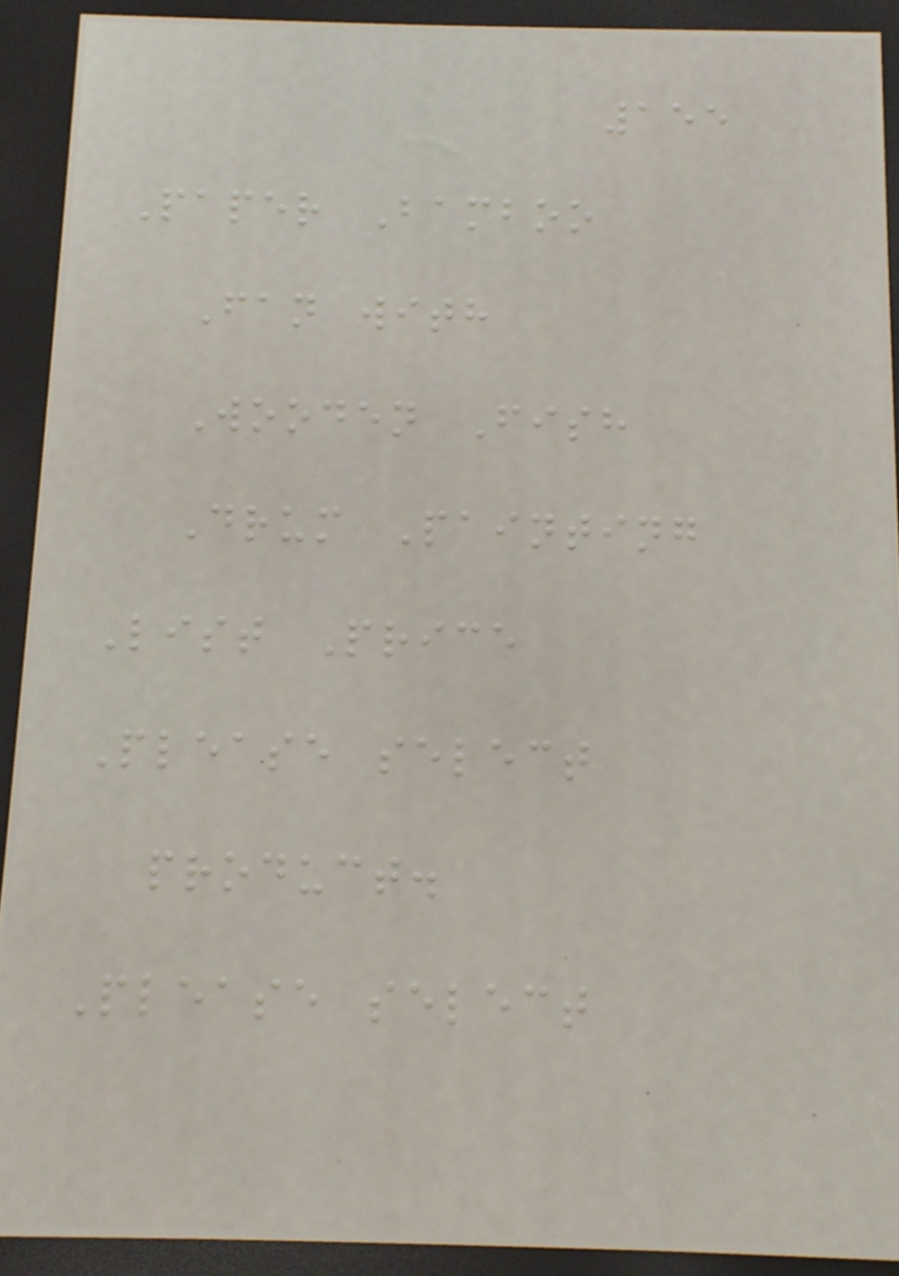155
Paper Bamboo
Fan with
Wooden Fish
Drum Painting
List Price
Please select
product.
Please select
